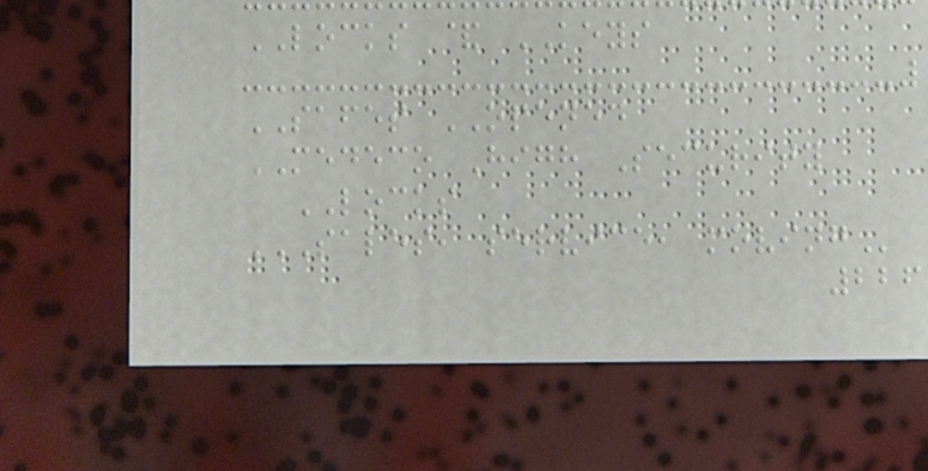LOCKS & KEYS
SAFES OPENED
MEDECO High Security
LOCKS
SALES, SERVICE, MOVING
226
